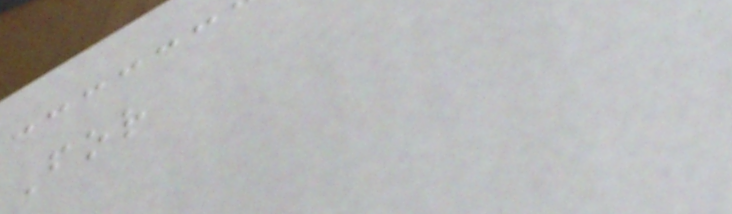For
